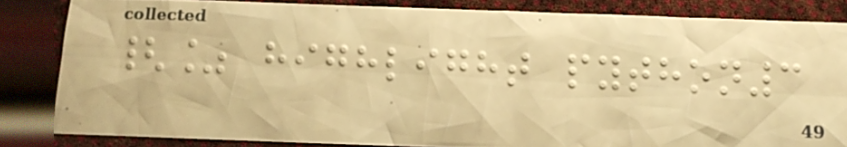{% highlight python3
